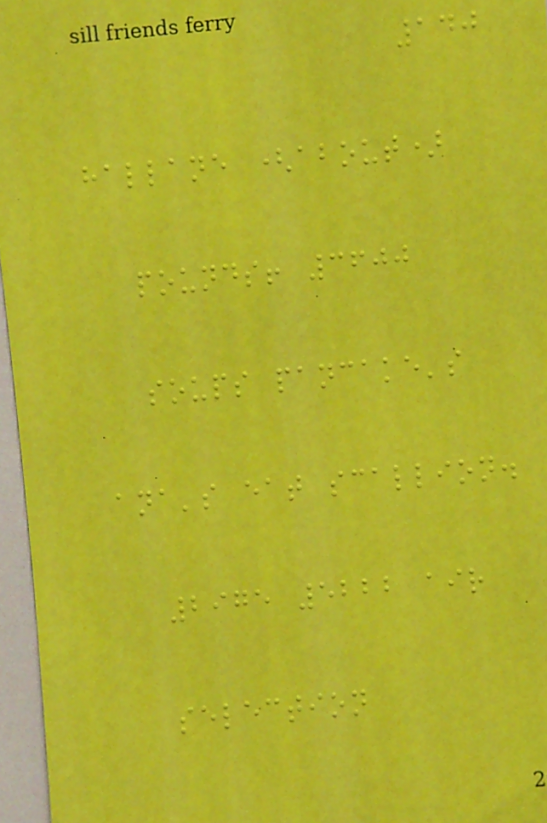140
hallane (about)
pounds! 3600
soups pancake's
ana's eat scallion.
2975 5222 air
selection
